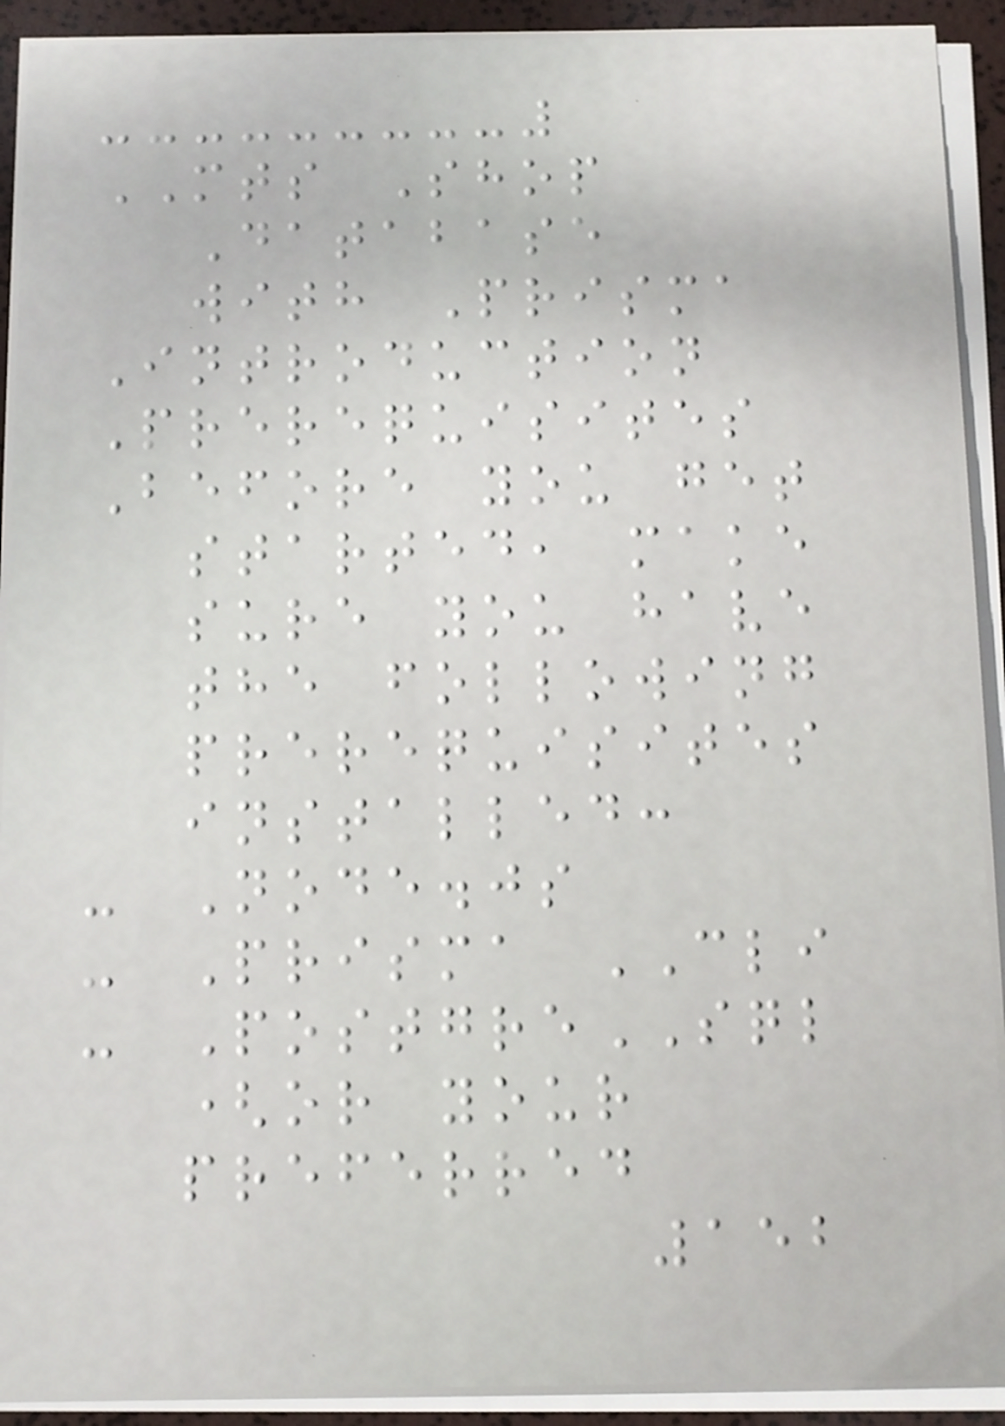MTS Shop
Database
with Prisma
Introduction
Prerequisites
Before you get
started, make
sure you have
the following
prerequisites
installed:
- Node.js
- Prisma CLI
- PostgreSQL
(or your
preferred
152
